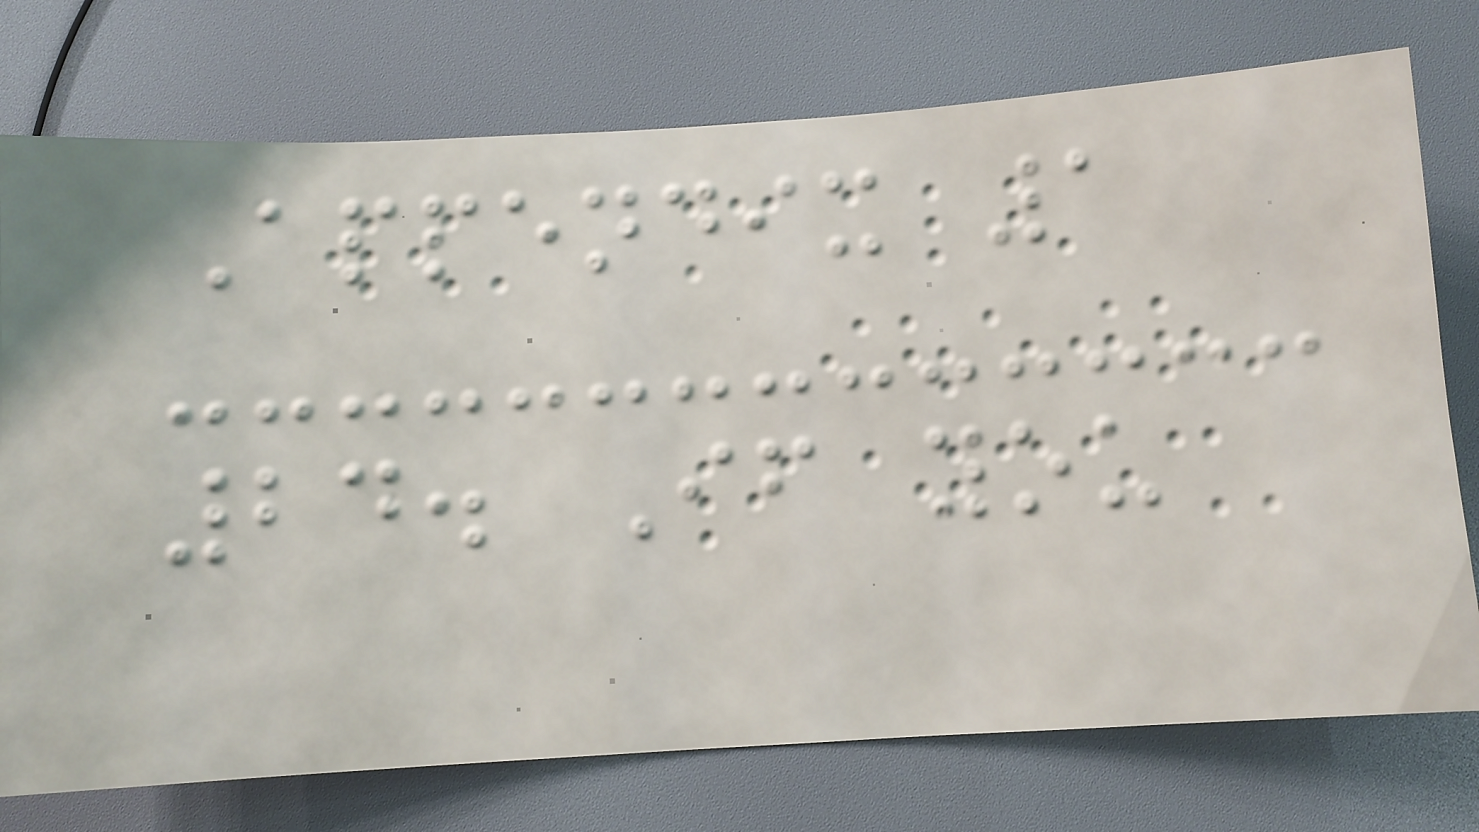Appendix 1
24. If you
